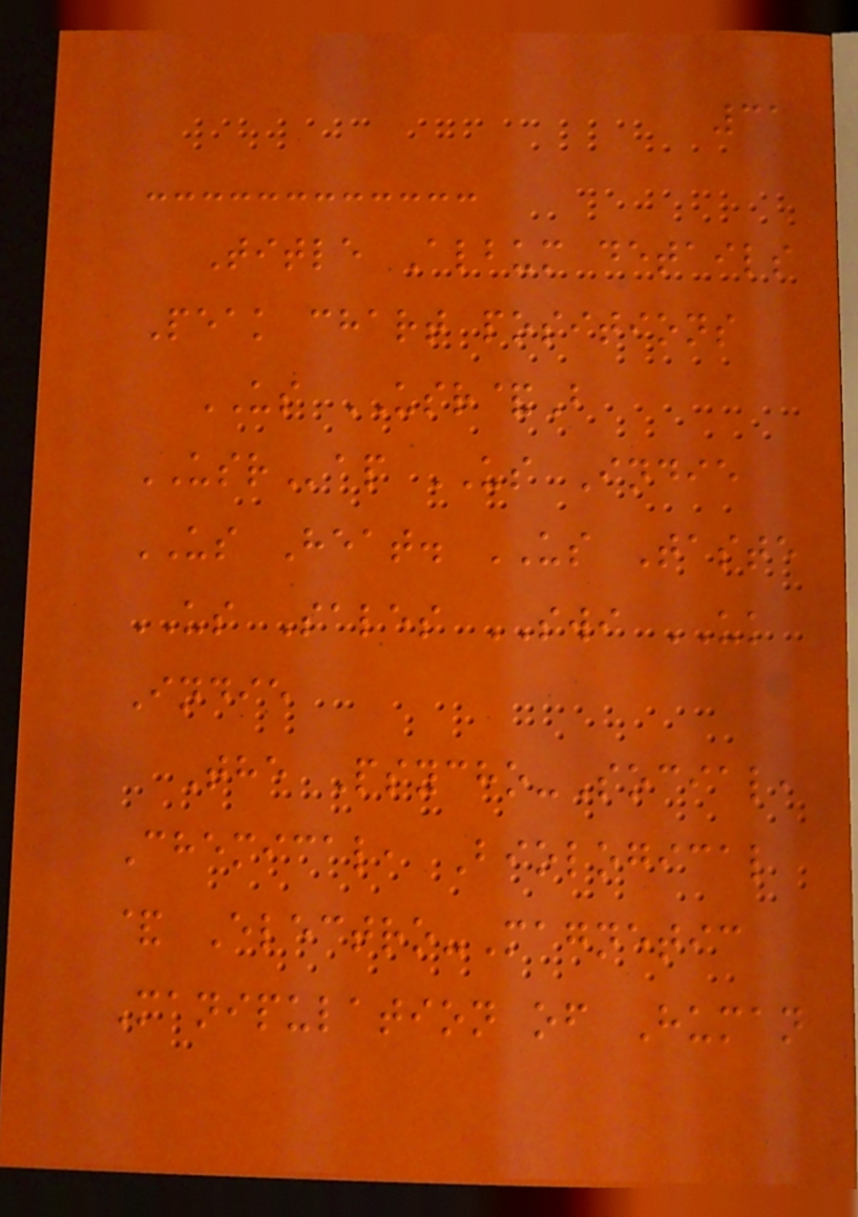31
Title Album details
Peak chart positions
US USR&B
USRap US Indie
US Heat. US Taste
US Sales SWI UK
Indie
The Psycho-Social,
Chemical, Biological
& Electro-Magnetic
Manipulation of Human
